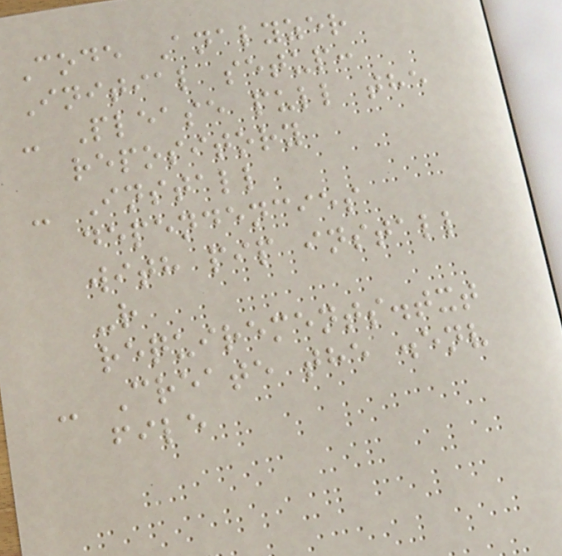Code Analyzer
Initial setup:
- Please pull the
repository
- Install
dependencies
with pip install
-r
requirements.txt
- Create the .env
file
